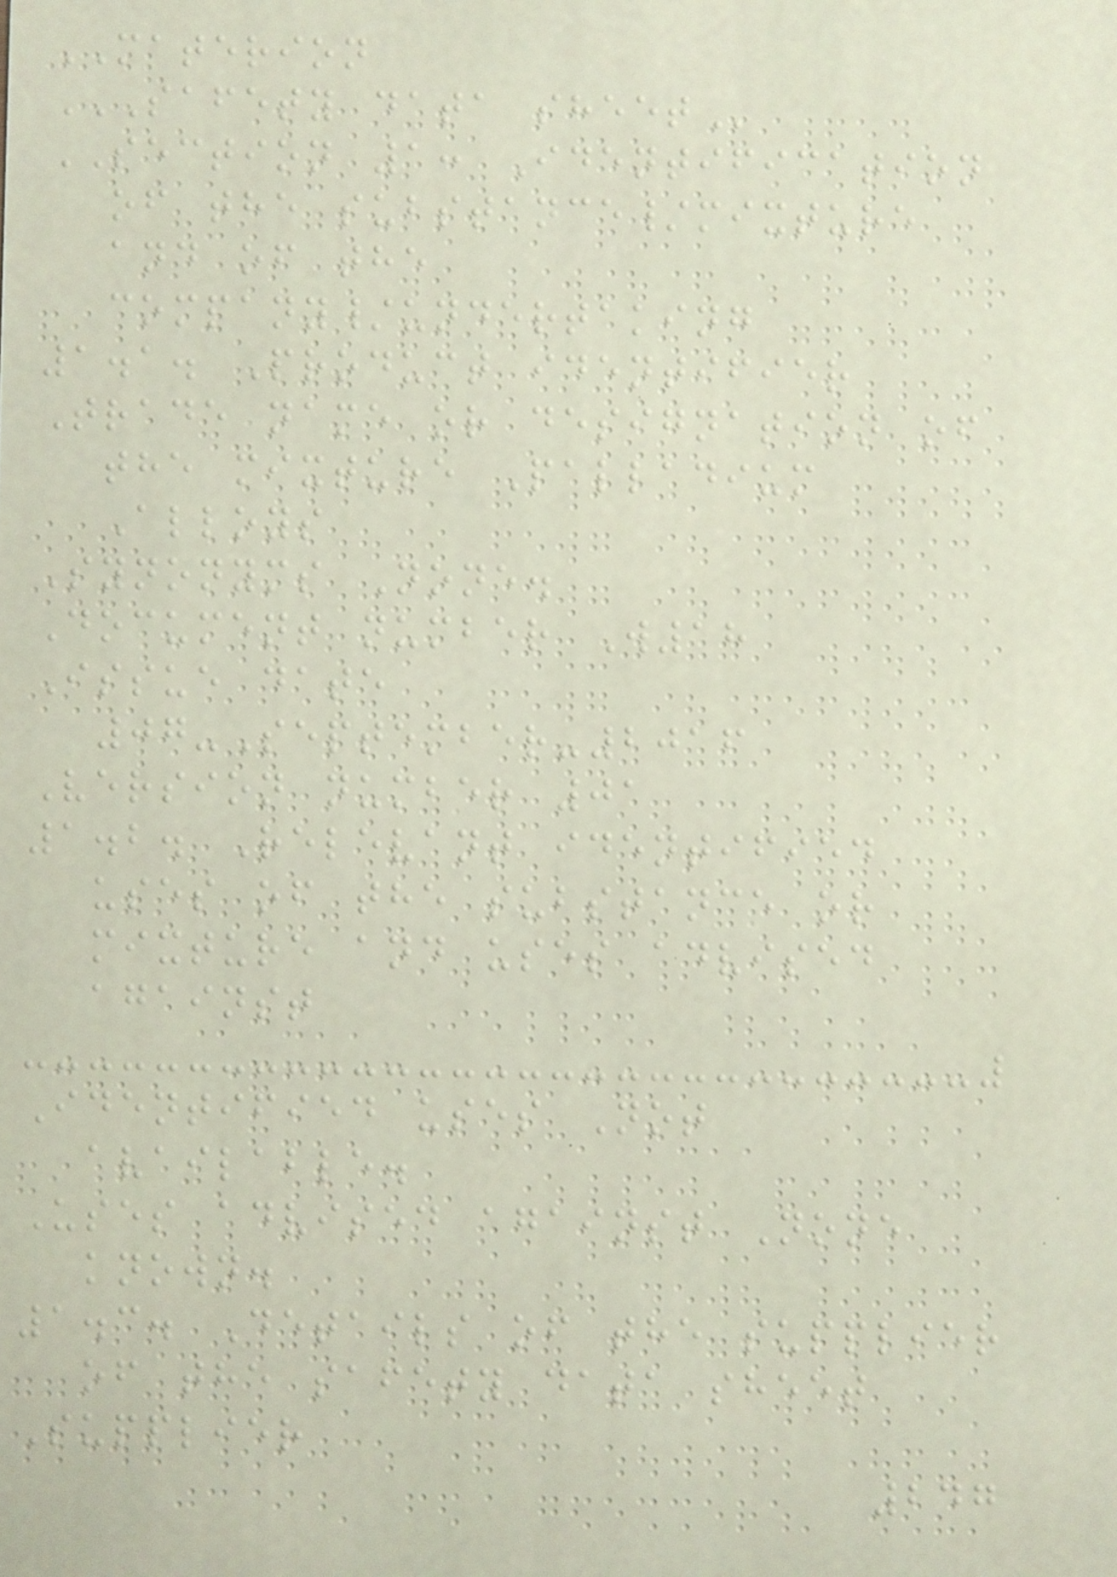MATERION
SAFETY DATA SHEET
SECTION 1: Identification
of the substance/mixture
and of the
company/undertaking
1.1. Product identifier
Trade name or designation of
the mixture Palladium
Alloys
Synonyms None.
Document number W18
Issue date
07-September-2016
Version number 01
1.2. Relevant identified
uses of the substance or
mixture and uses advised
against
Identified uses Not
available.
Uses advised against None
known.
1.3. Details of the supplier
of the safety data sheet
Supplier
247
